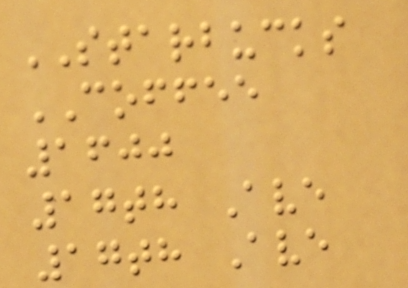STARBUCKS
COFFEE
1600
17th Ave
17th Ave
